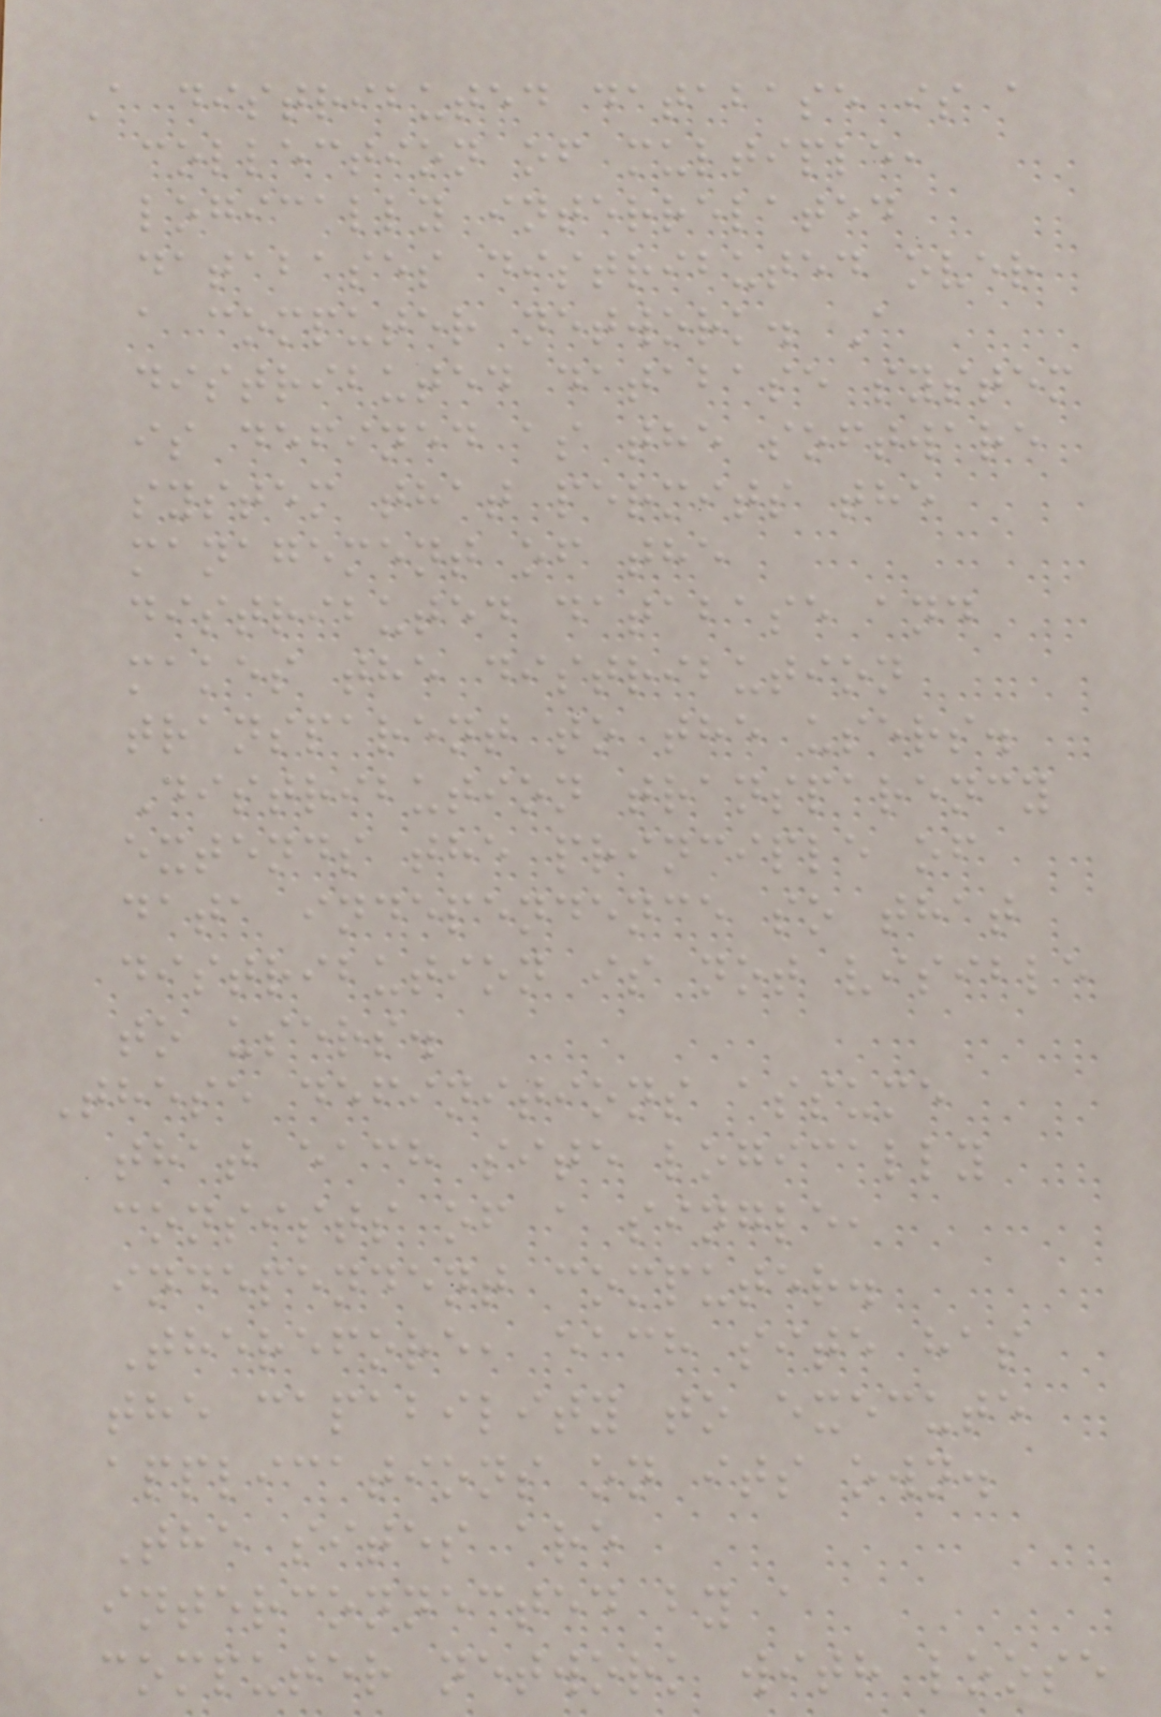A distributed database is a
collection of multiple,
logically interrelated
databases distributed over
a computer network. A
distributed database system
is defined as the software
system that permits the
management of the
distributed database and
makes the distribution
transparent to the users.
Distribution transparency
extends the principle of
data independence so that
distribution is not visible
to users.
These definitions assume
that each site logically
consists of a single,
independent computer.
Therefore, each site has
the capability to execute
applications on its own.
The sites are
interconnected by a
computer network with loose
